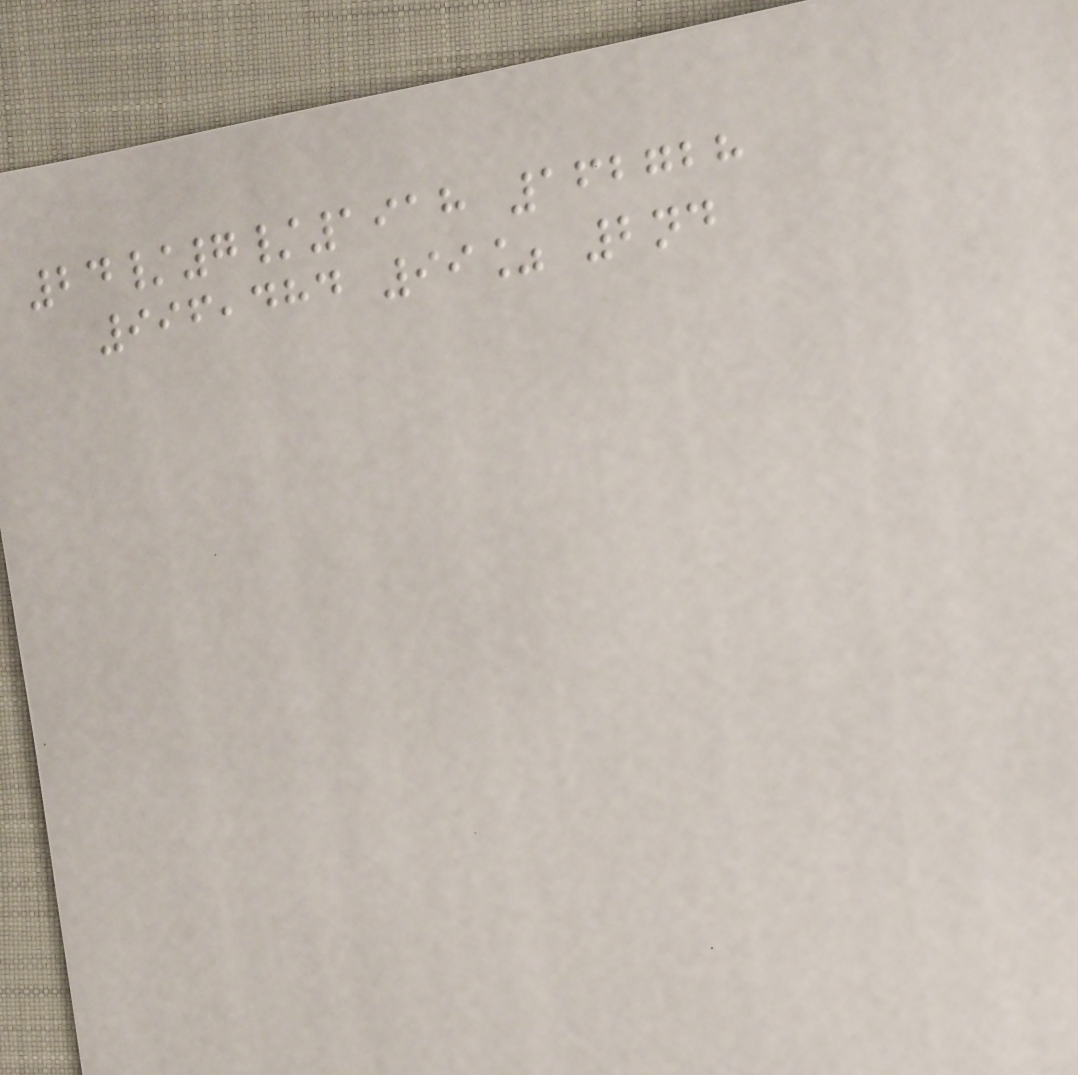24/7/1918 162728
996,484 99% 2nd
